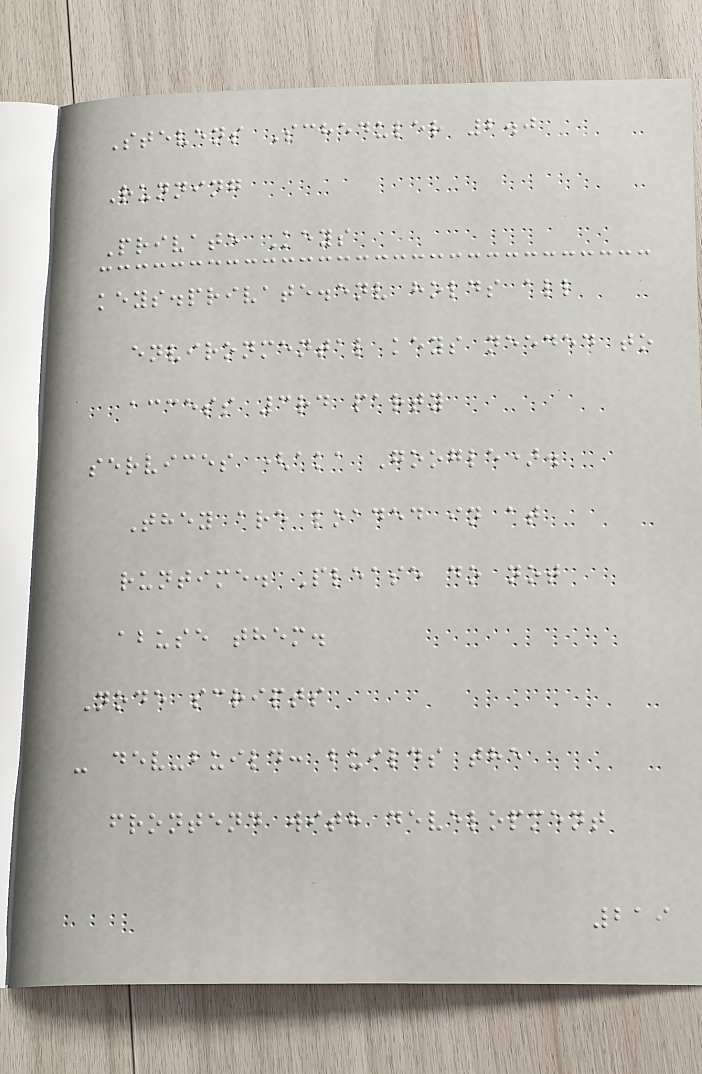Stevens Scheduler 2.0
Running
Private Keys
keys.private.env holds all
environmental keys needed to
access 3rd party
services (aka Google).
They are loaded in at
runtime. Please do not
abuse them.
Node scripts
- dev-build: builds the
frontend with development
219
